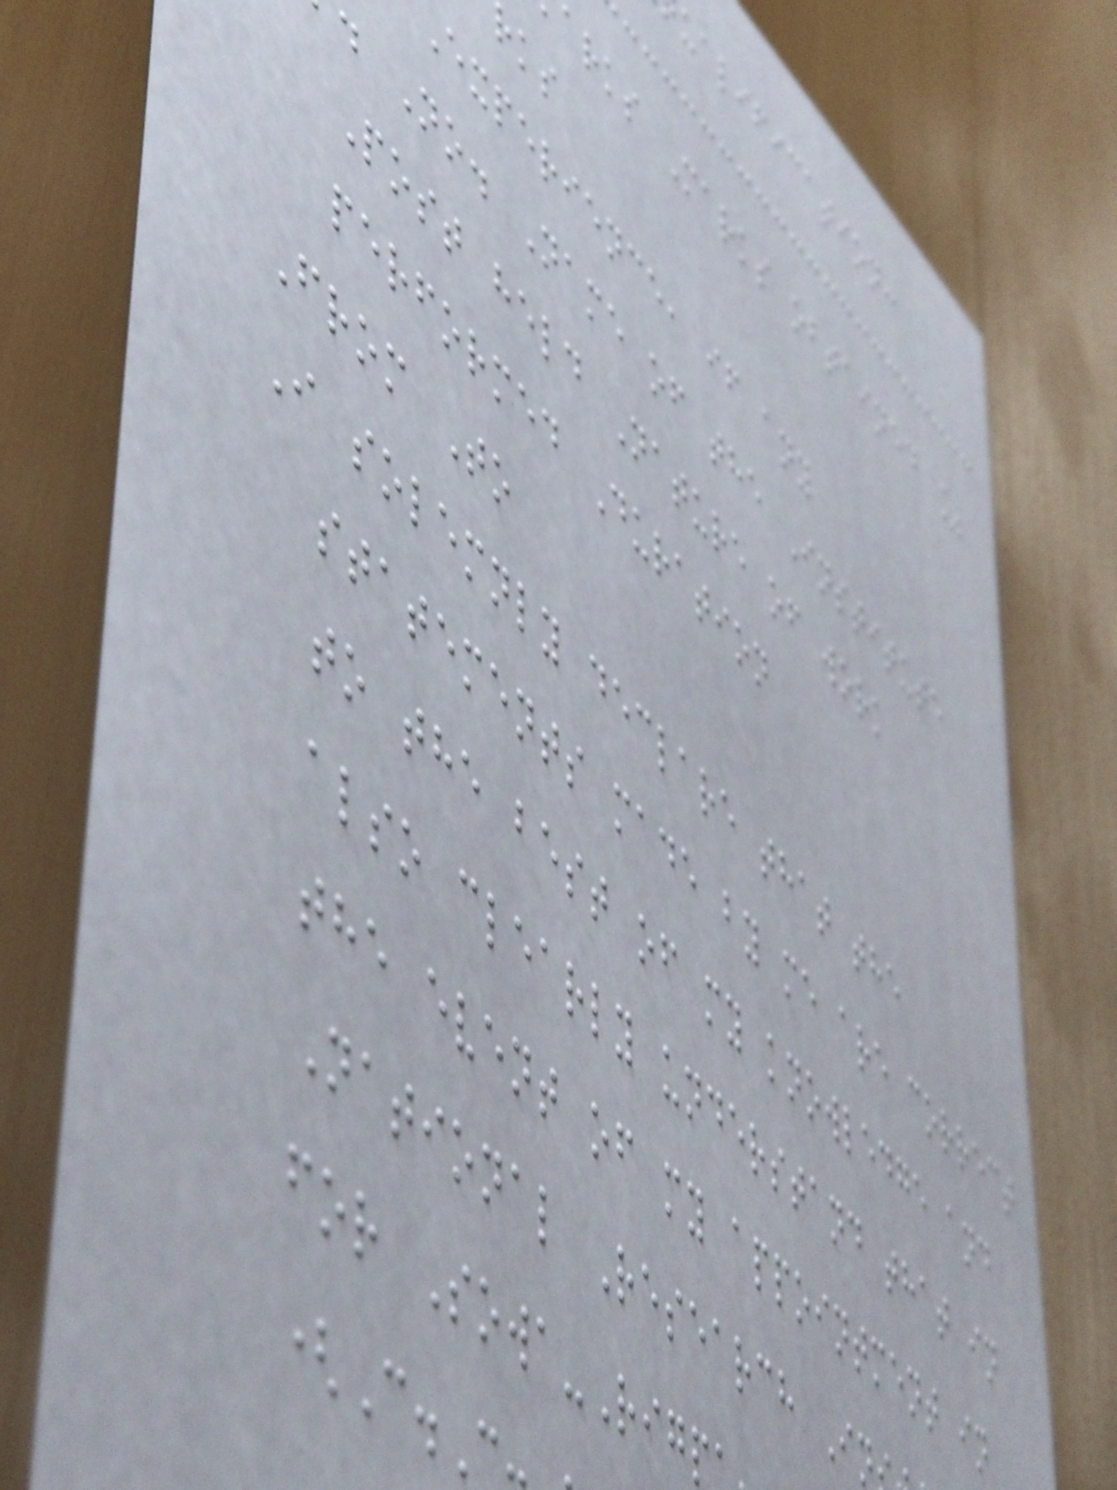ualification:
arks Marks obtained %
experience, if any
No. Name of the Institute
Post held Nature of work
performed Duration
From To
I solemnly declare that the
statements made by me are correct
to the best of my knowledge and
also clearly understand that in
the event of my appointment in
National Research In
for Sowa-Rigp
